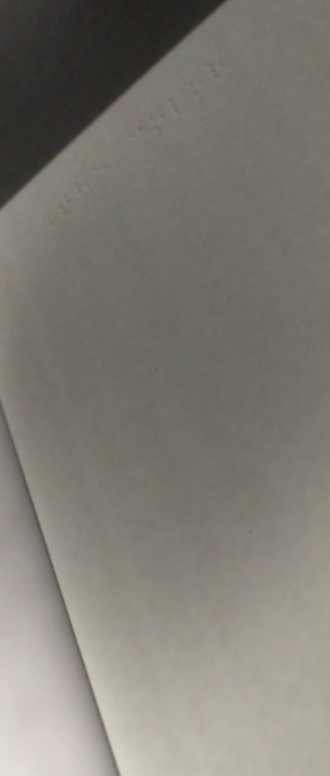The color
